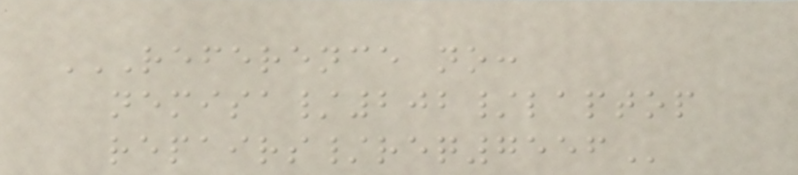REFERENCE NO:
NEMISA/202/LAPTOP
REPAIRS/REQ7556
